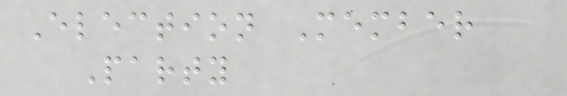Election Member
Party
